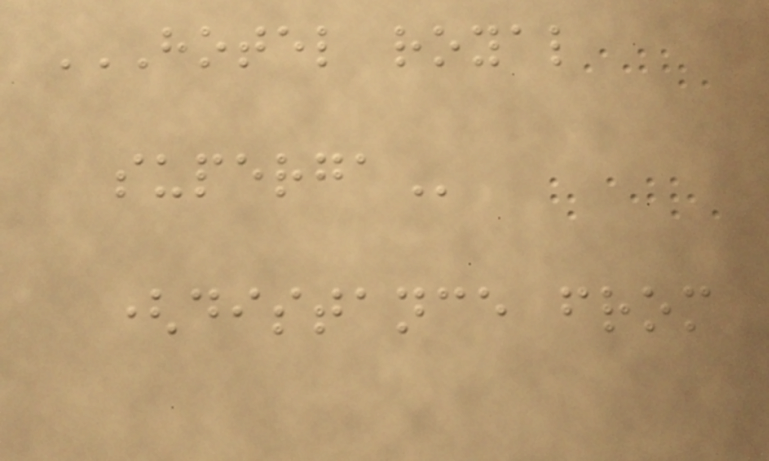HOTEL ROYAL
SUPERGA
(distance from
